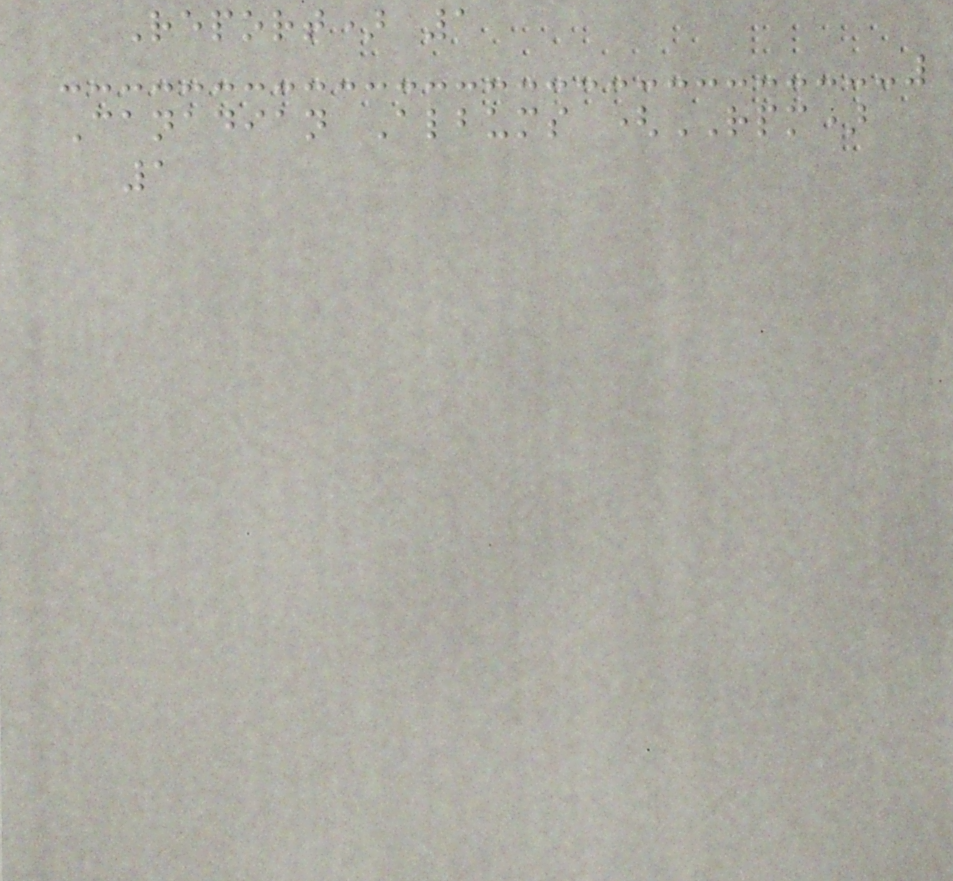Report) 1
Canadian Albums (RPM)
1
